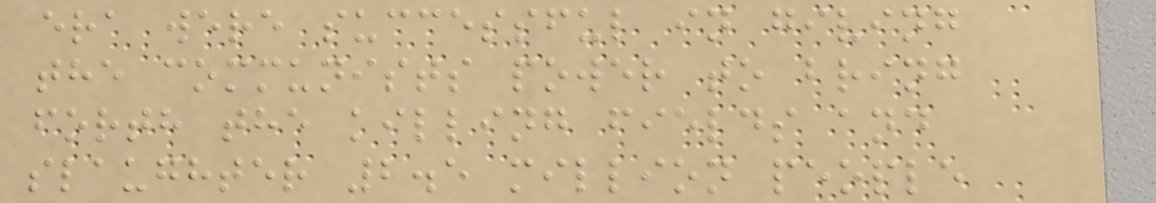era were successful in giving
the communists power to bring
forth the killing fields and
slaughter 2.5 million people
